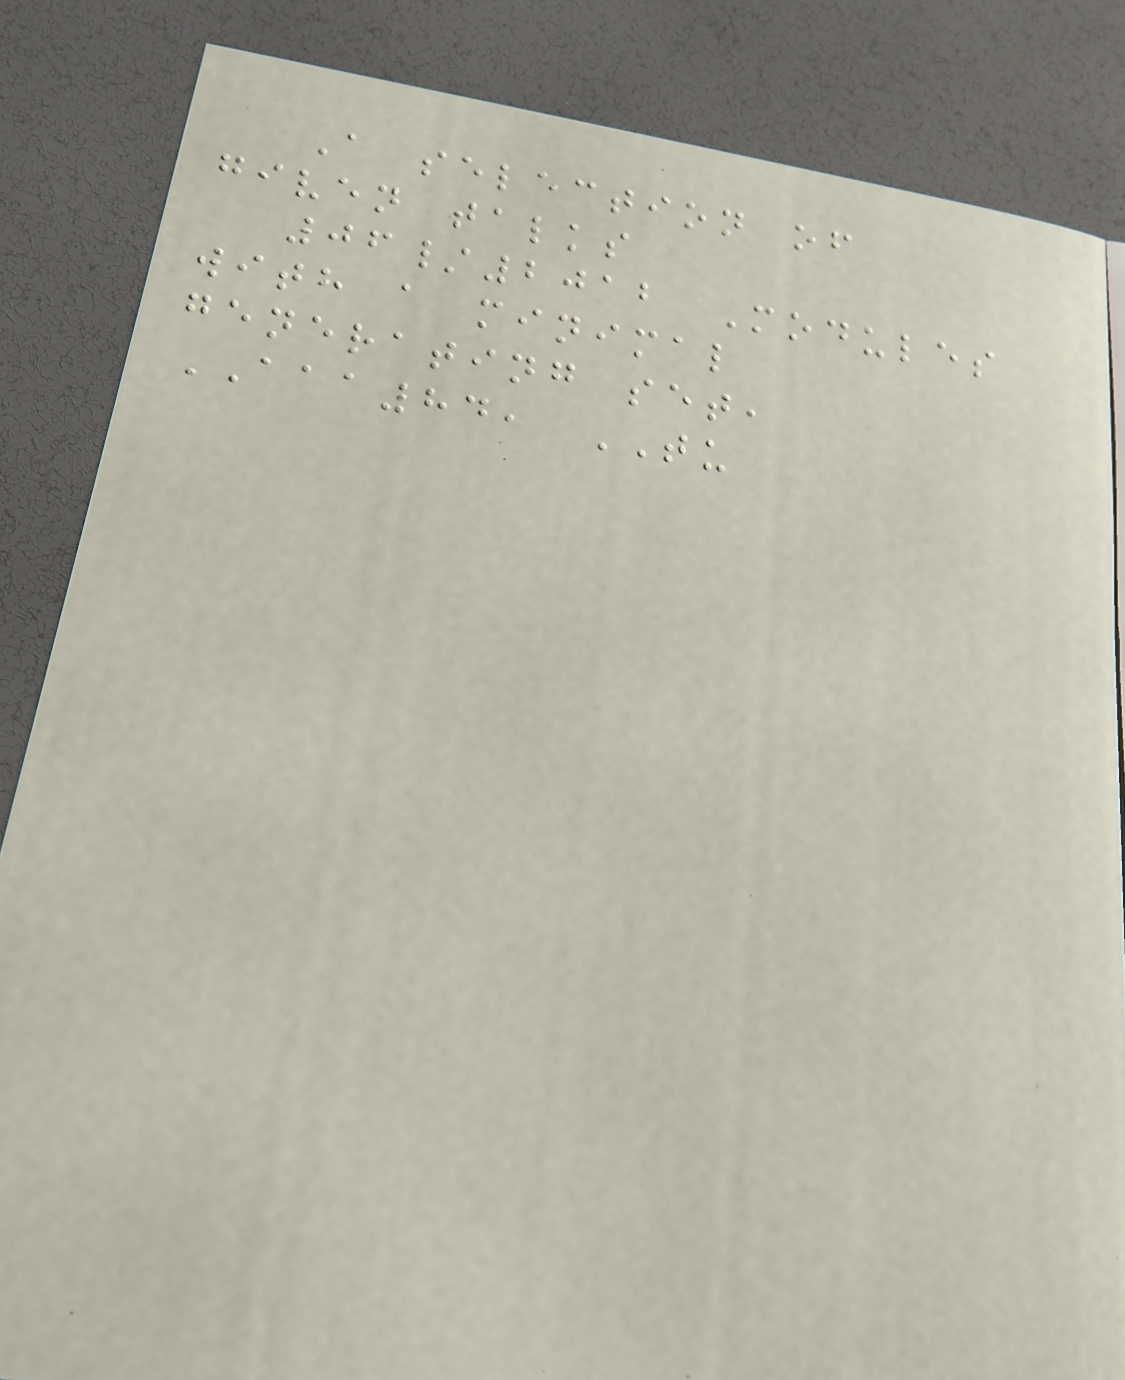A selection of
given talks
06/2012 Modules
with a minimal
generating set,
AAA84, TU
